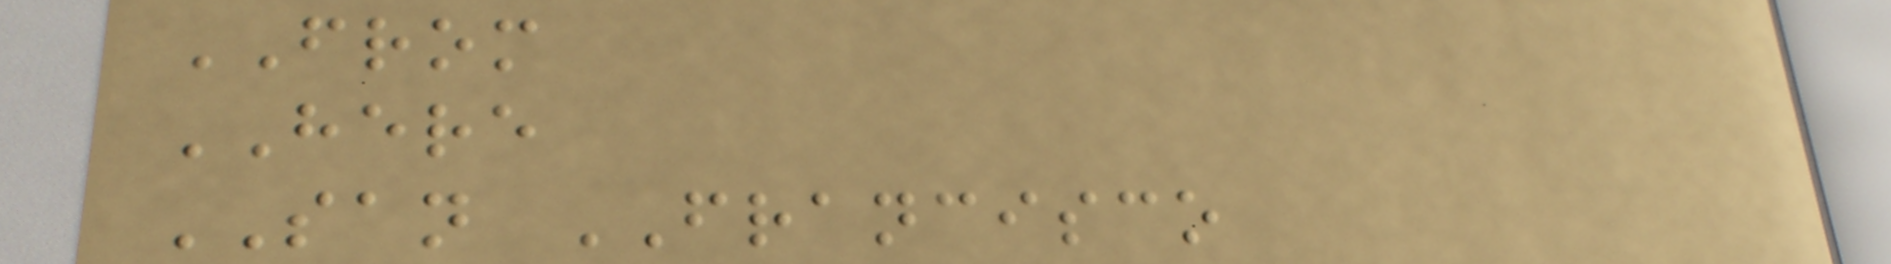FROM
HERE
SAN FRANCISCO
